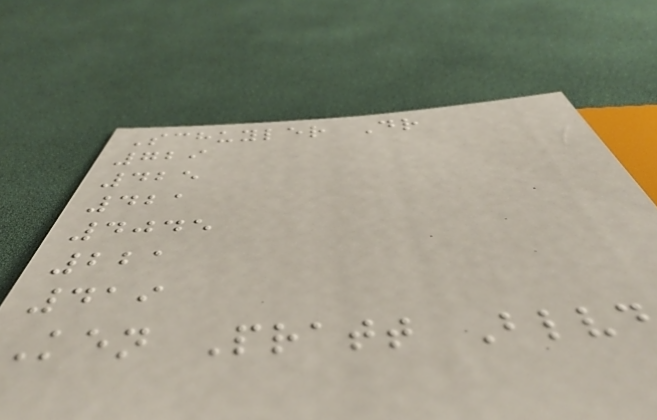Schuyler Dr
729
425
421
4045
221
419
Ken Pratt Blvd
